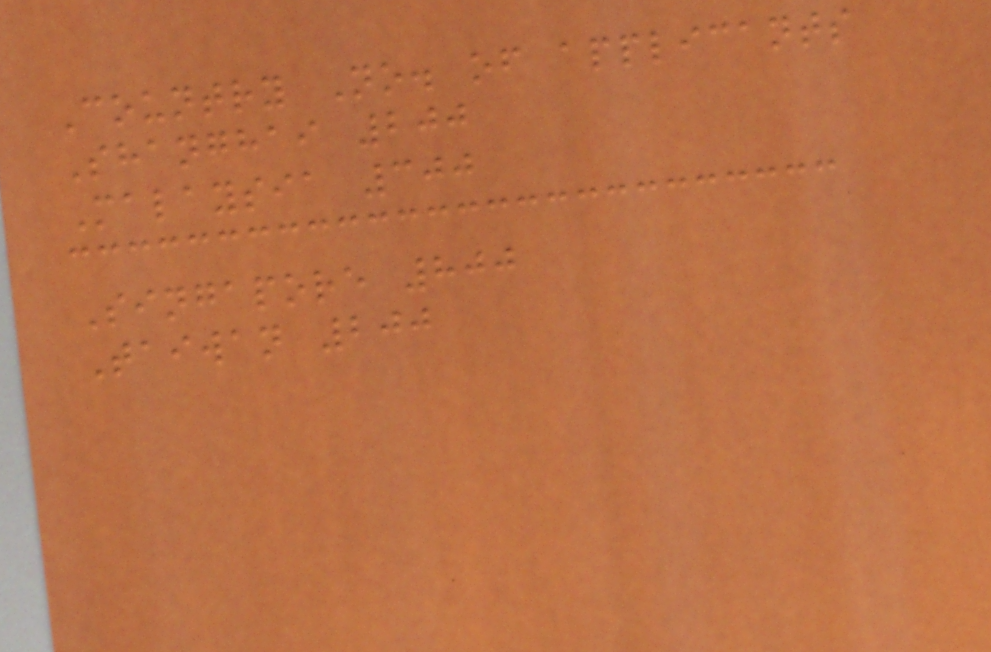Country No. of applicants
Shanghai 200
Malaysia 300
Singapore 800
Taiwan 200
